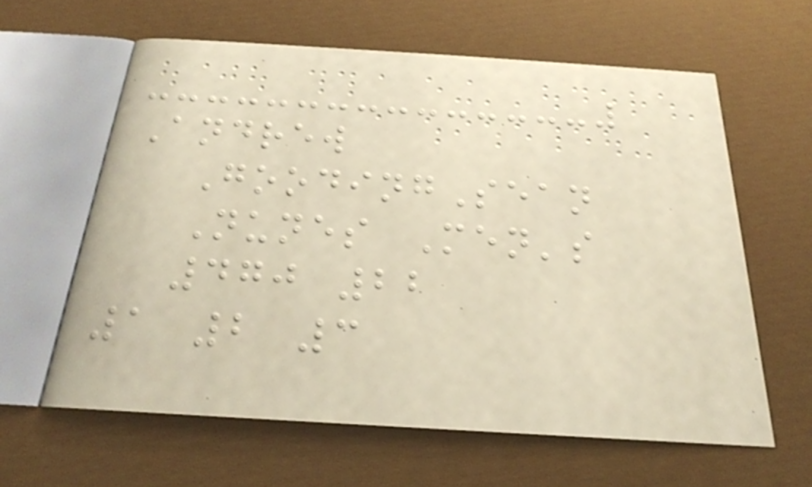Andrew
GoodingSean
Nunes Men's
470 22
1 2 3
